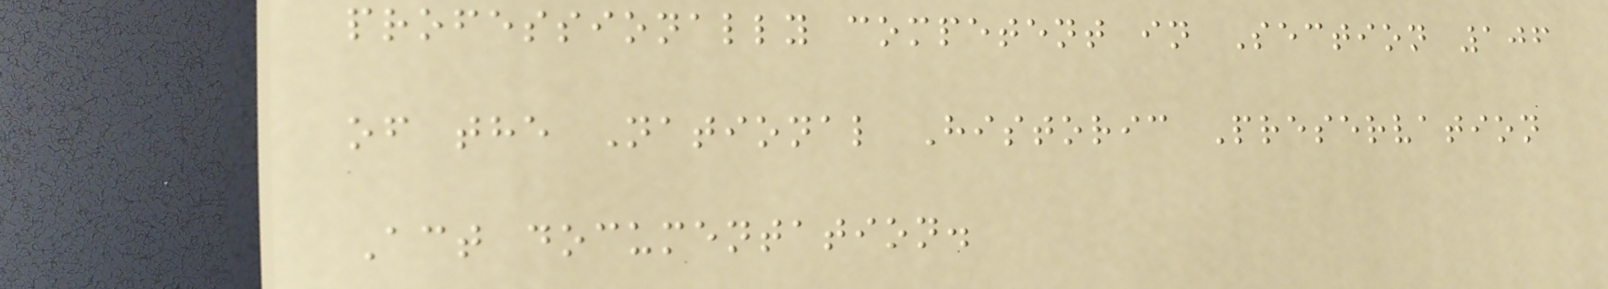professionally competent in Section 106
of the National Historic Preservation
Act documentation.
